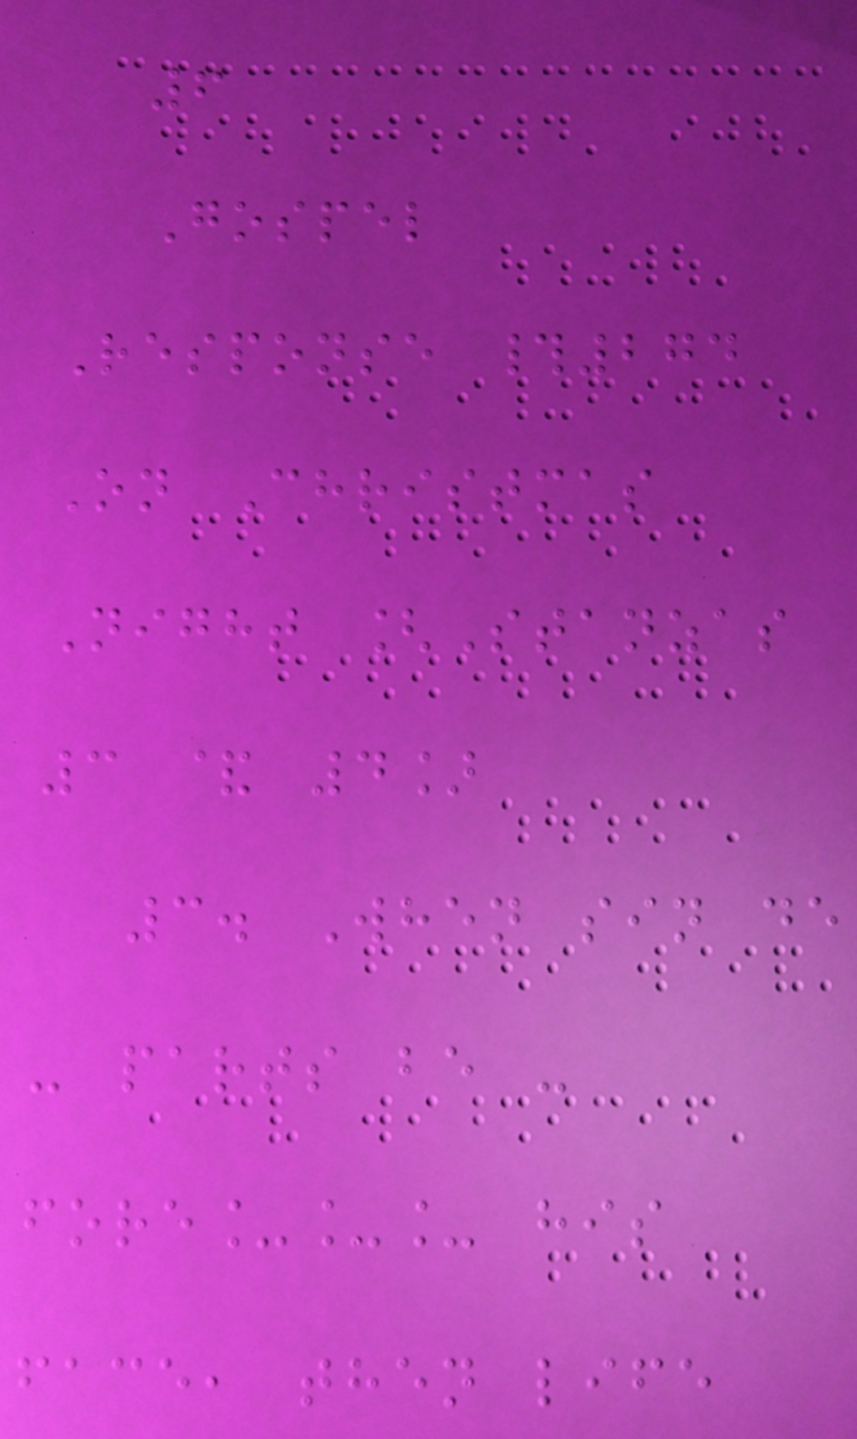6
Gospel
Response #274
On Christmas
Night [Stanzas
3 & 4]
3. When sin de
- parts be -
fore___ his
face, then life
